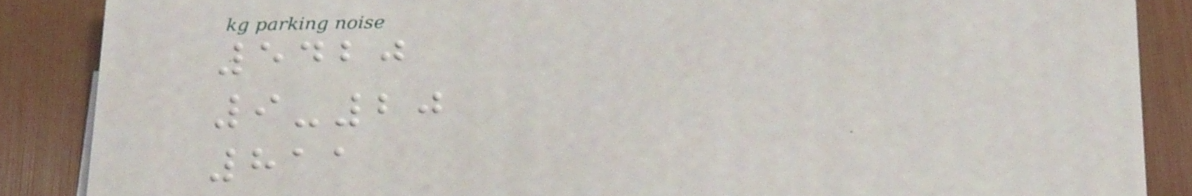5420
9-20
811
